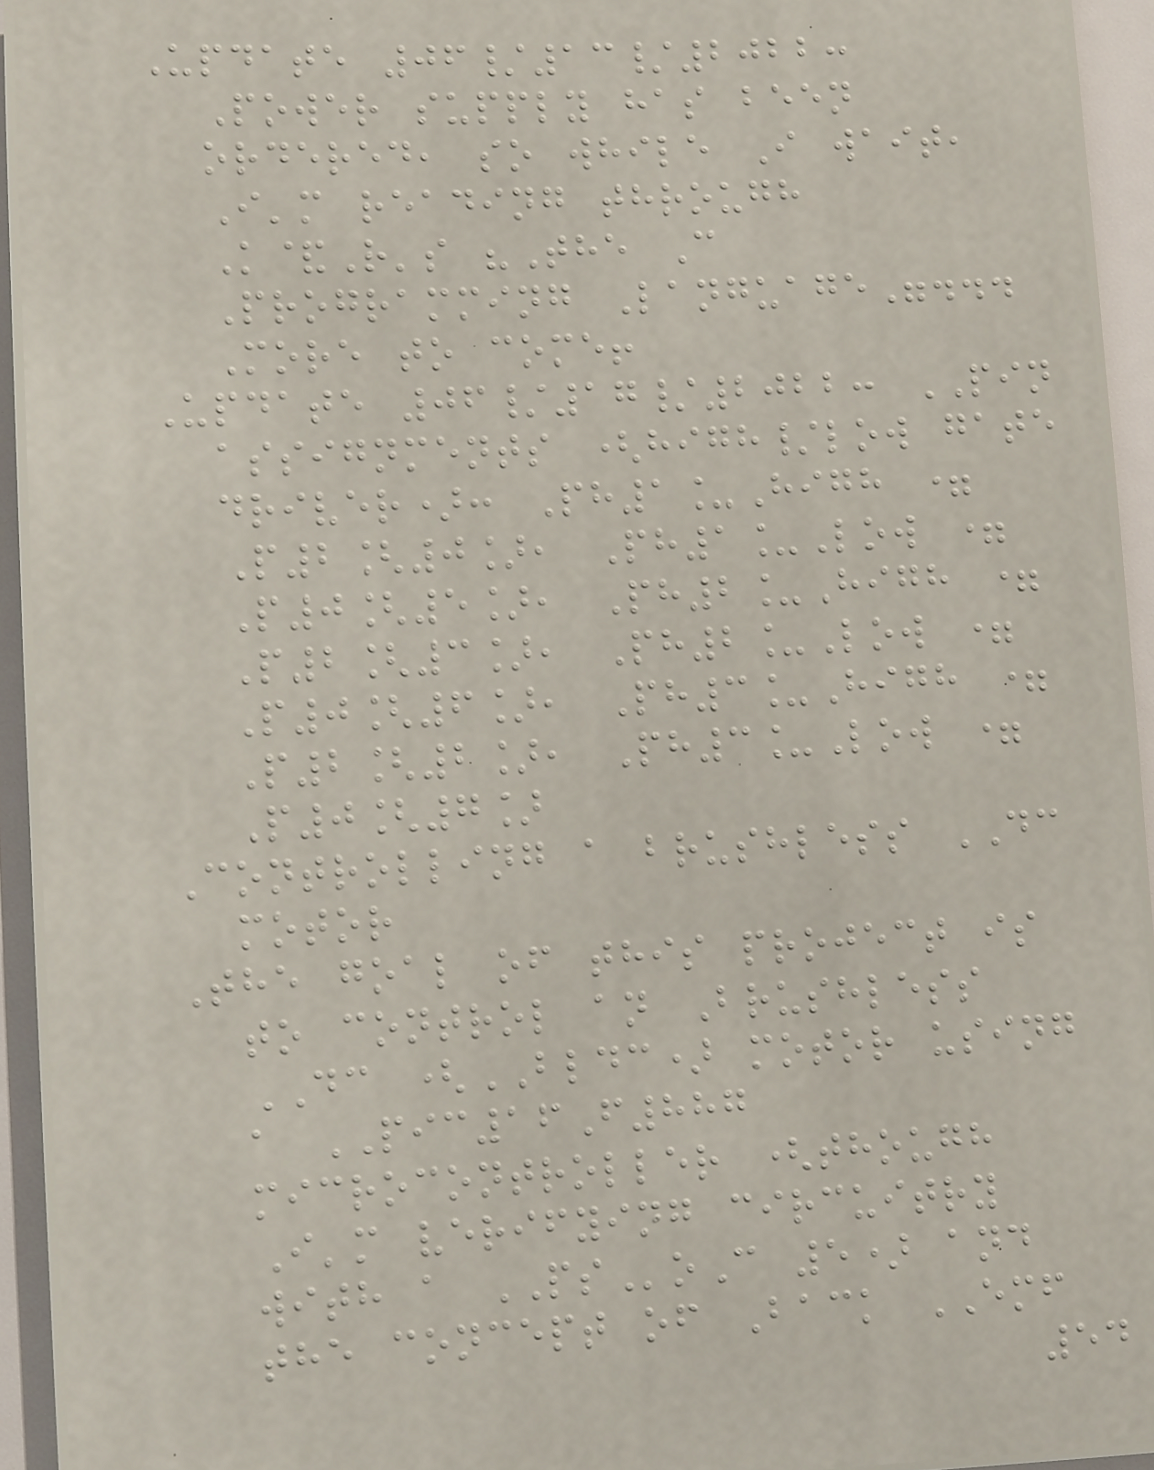Update 06/13/2022:
Power supply has been
ordered, so while I wait,
I'm reading through
K&R's "The C
Programming Language"...
More to come!
Update 06/17/2022: PIN
assignments (high/low gate
driver): Ph1_High =
P2[0], Ph1_Low =
P0[5], Ph2_High =
P2[3], Ph2_Low =
P0[6], Ph3_High =
P2[2], Ph3_Low =
P0[7]
Controlling a brushless DC
motor
The goal of this project is
to control an Brushless
DC (BLDC) motor using
a PIC16F887
microcontroller (though
I'm verifying circuitry
with a PSoC 5) and
the concept of Back EMF
54
